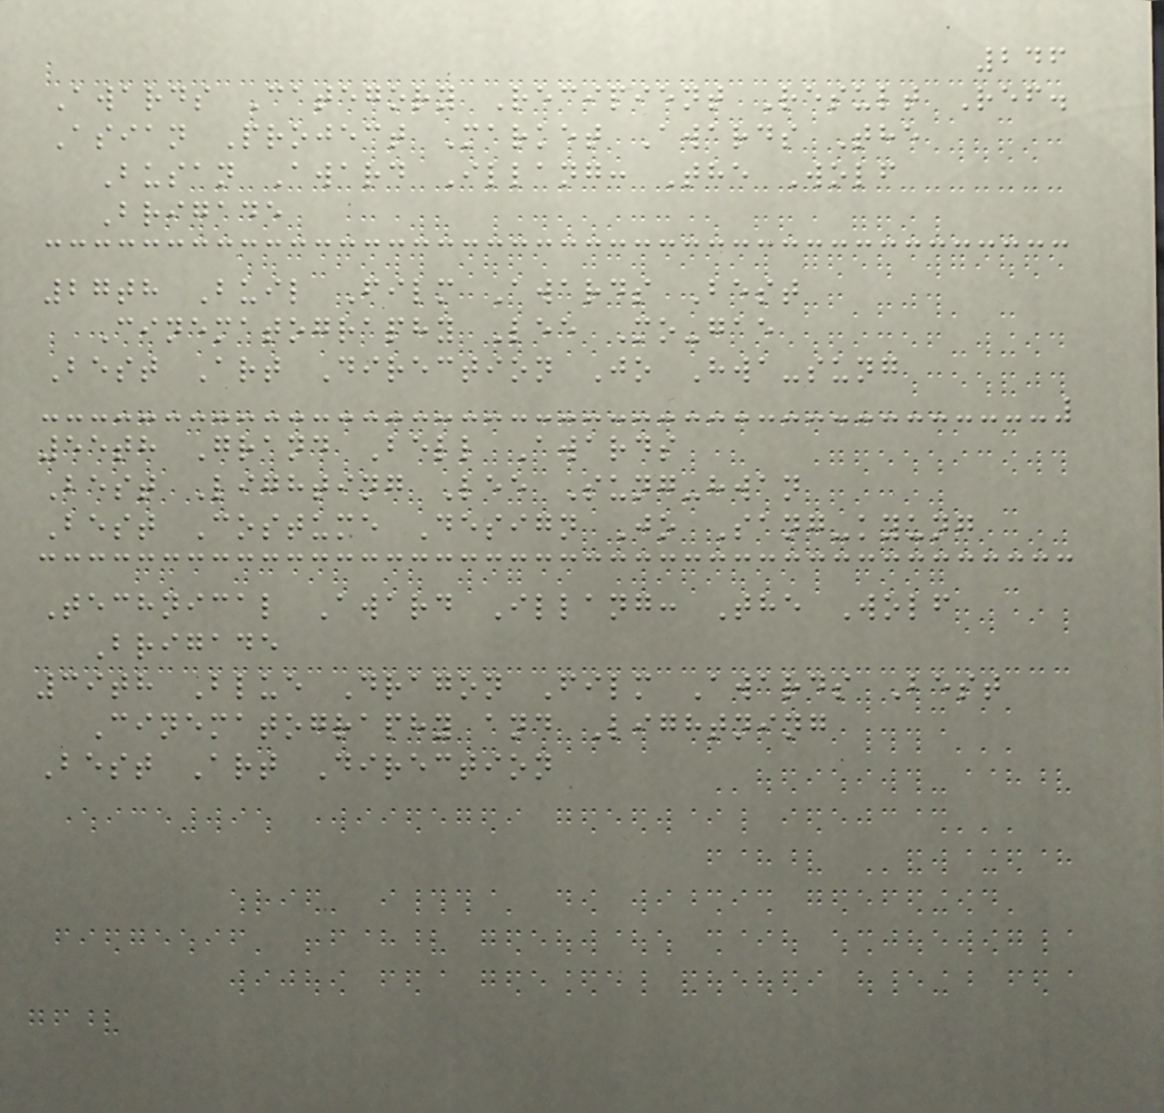246
Awards Category Recipient Result Ref.
Asian Project Market Awards The
Busan Award Illang: The Wolf
Brigade
27th Buil Film Awards Best
Cinematography Lee Mo-gae
Best Art Direction Jo Hwa-sung
55th Grand Bell Awards
Best Lighting Lee Sung-hwan
Best Costume Design Jo Sang-kyung
Technical Award Illang: The Wolf
Brigade
39th Blue Dragon Film Awards Best
Cinematography and Lightning
Best Art Direction
